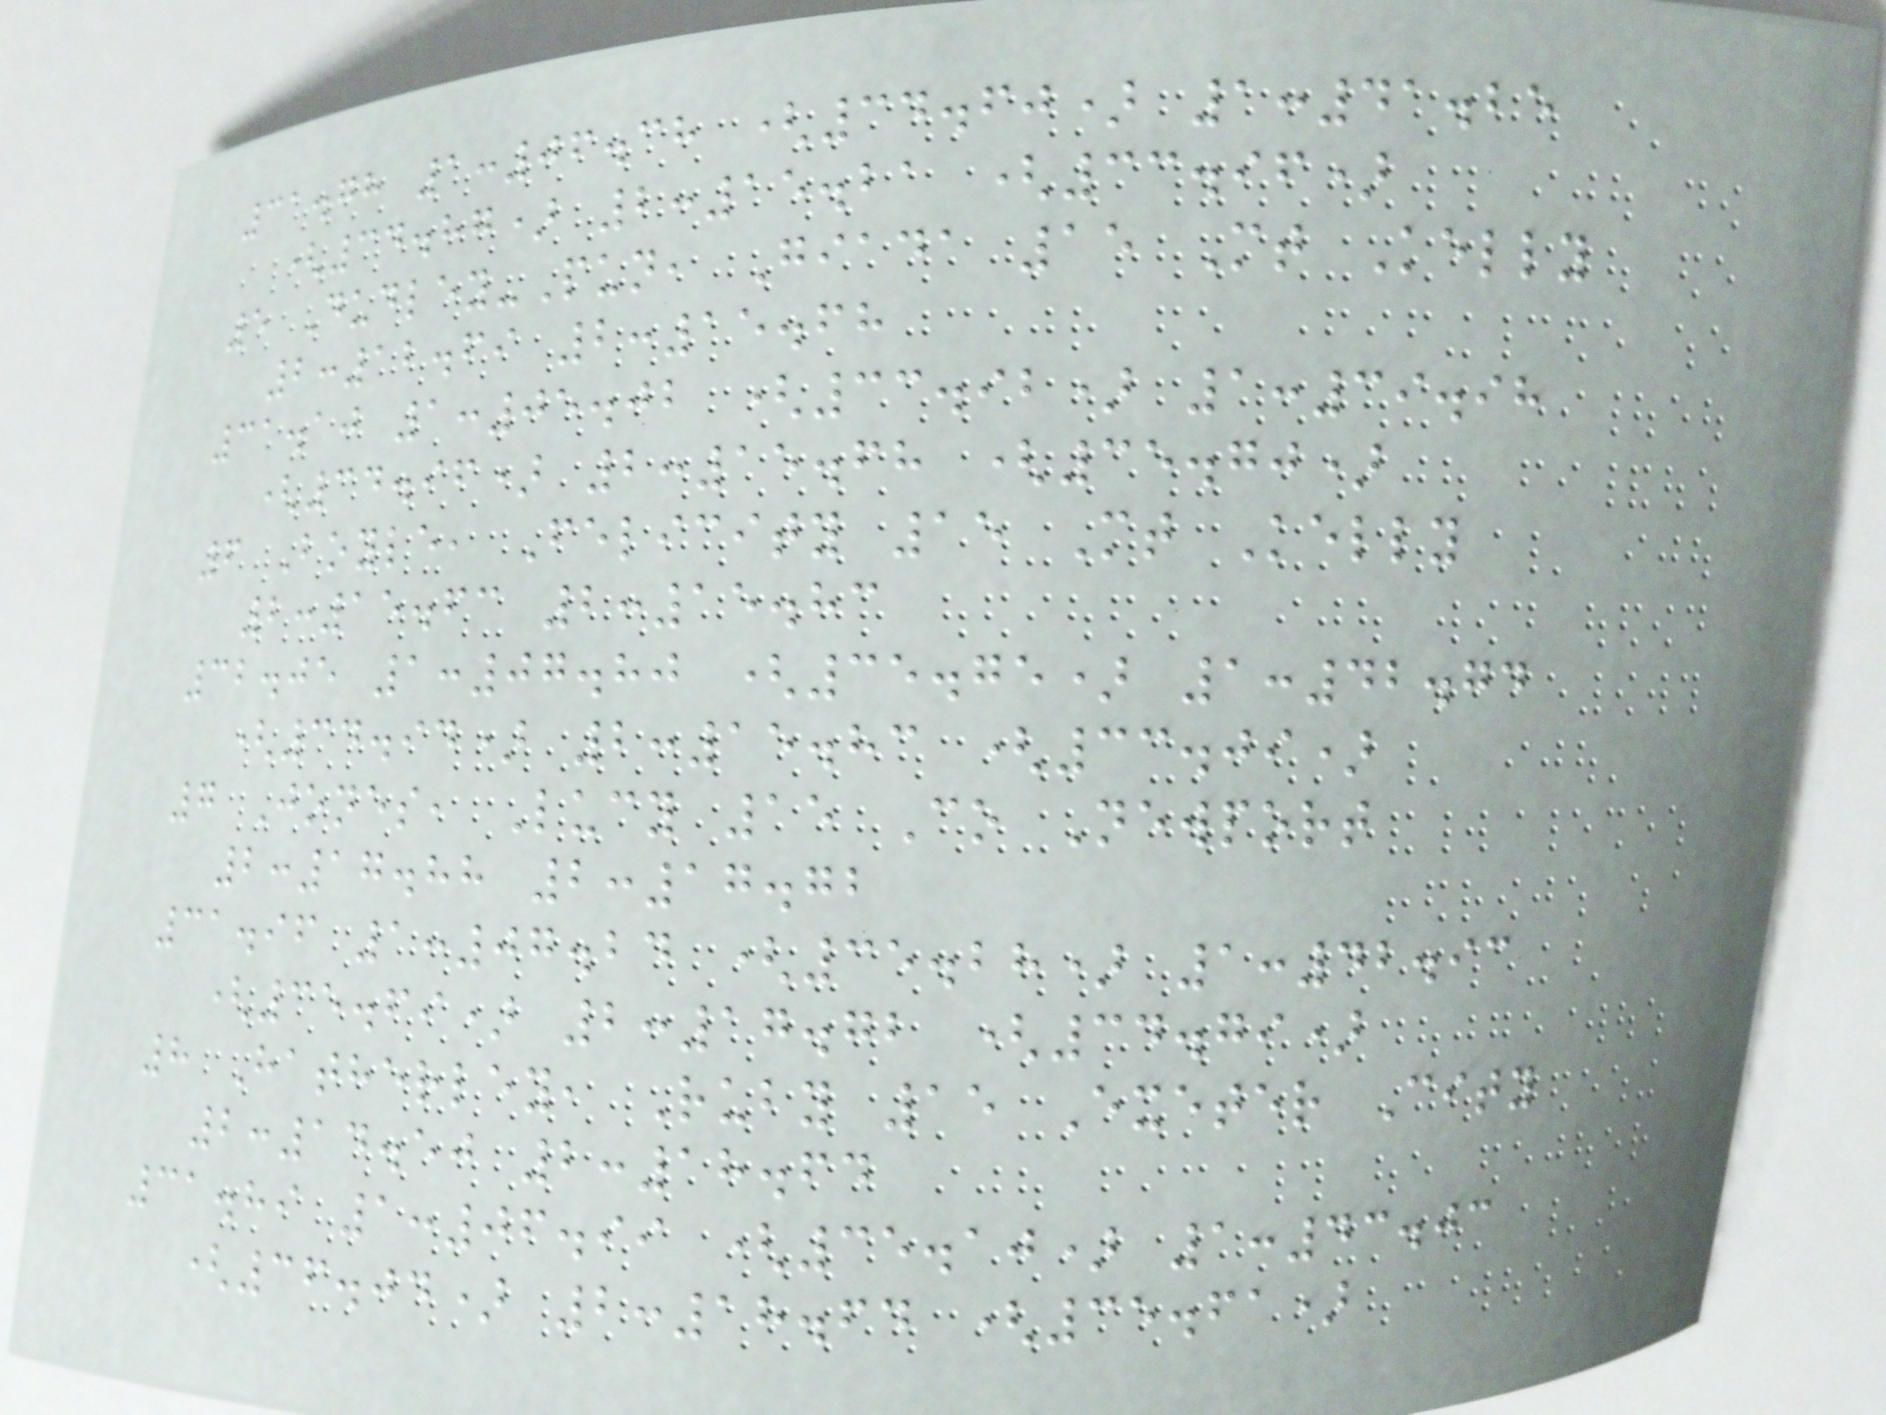31.78 1:06.38 (34.60) 1:41.25
(34.87) 2:15.21 (33.96)
5 Dudley-Pun, Giada 15 Mt Kelly
2:12.69 2:15.68
31.10 1:05.02 (33.92) 1:39.98
(34.96) 2:15.68 (35.70)
6 Boyle, Felicity 15 Mt Kelly
2:15.63 2:15.83
32.05 1:07.80 (35.75) 1:42.74
(34.94) 2:15.83 (33.09)
7 Jones, Lucy 15 Co Newport
2:17.88 2:17.72
31.96 1:07.24 (35.28) 1:42.93
(35.69) 2:17.72 (34.79)
8 Hatherley, Ruby 15 Exeter City
2:14.50 2:18.64
31.89 1:06.99 (35.10) 1:43.03
(36.04) 2:18.64 (35.61)
